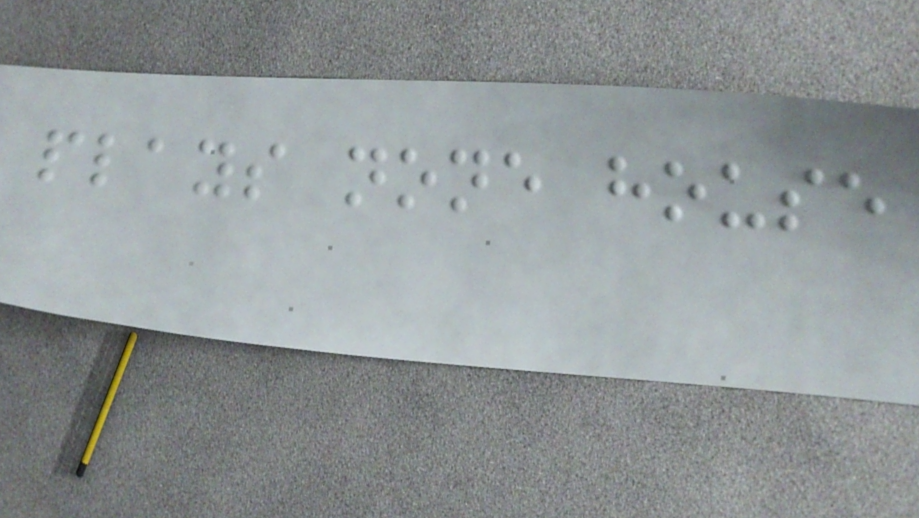plays none house
